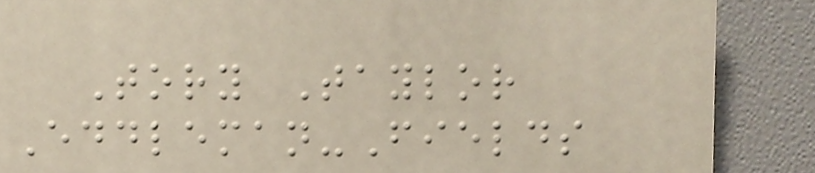Tory Taylor
Eddleman-Fields
